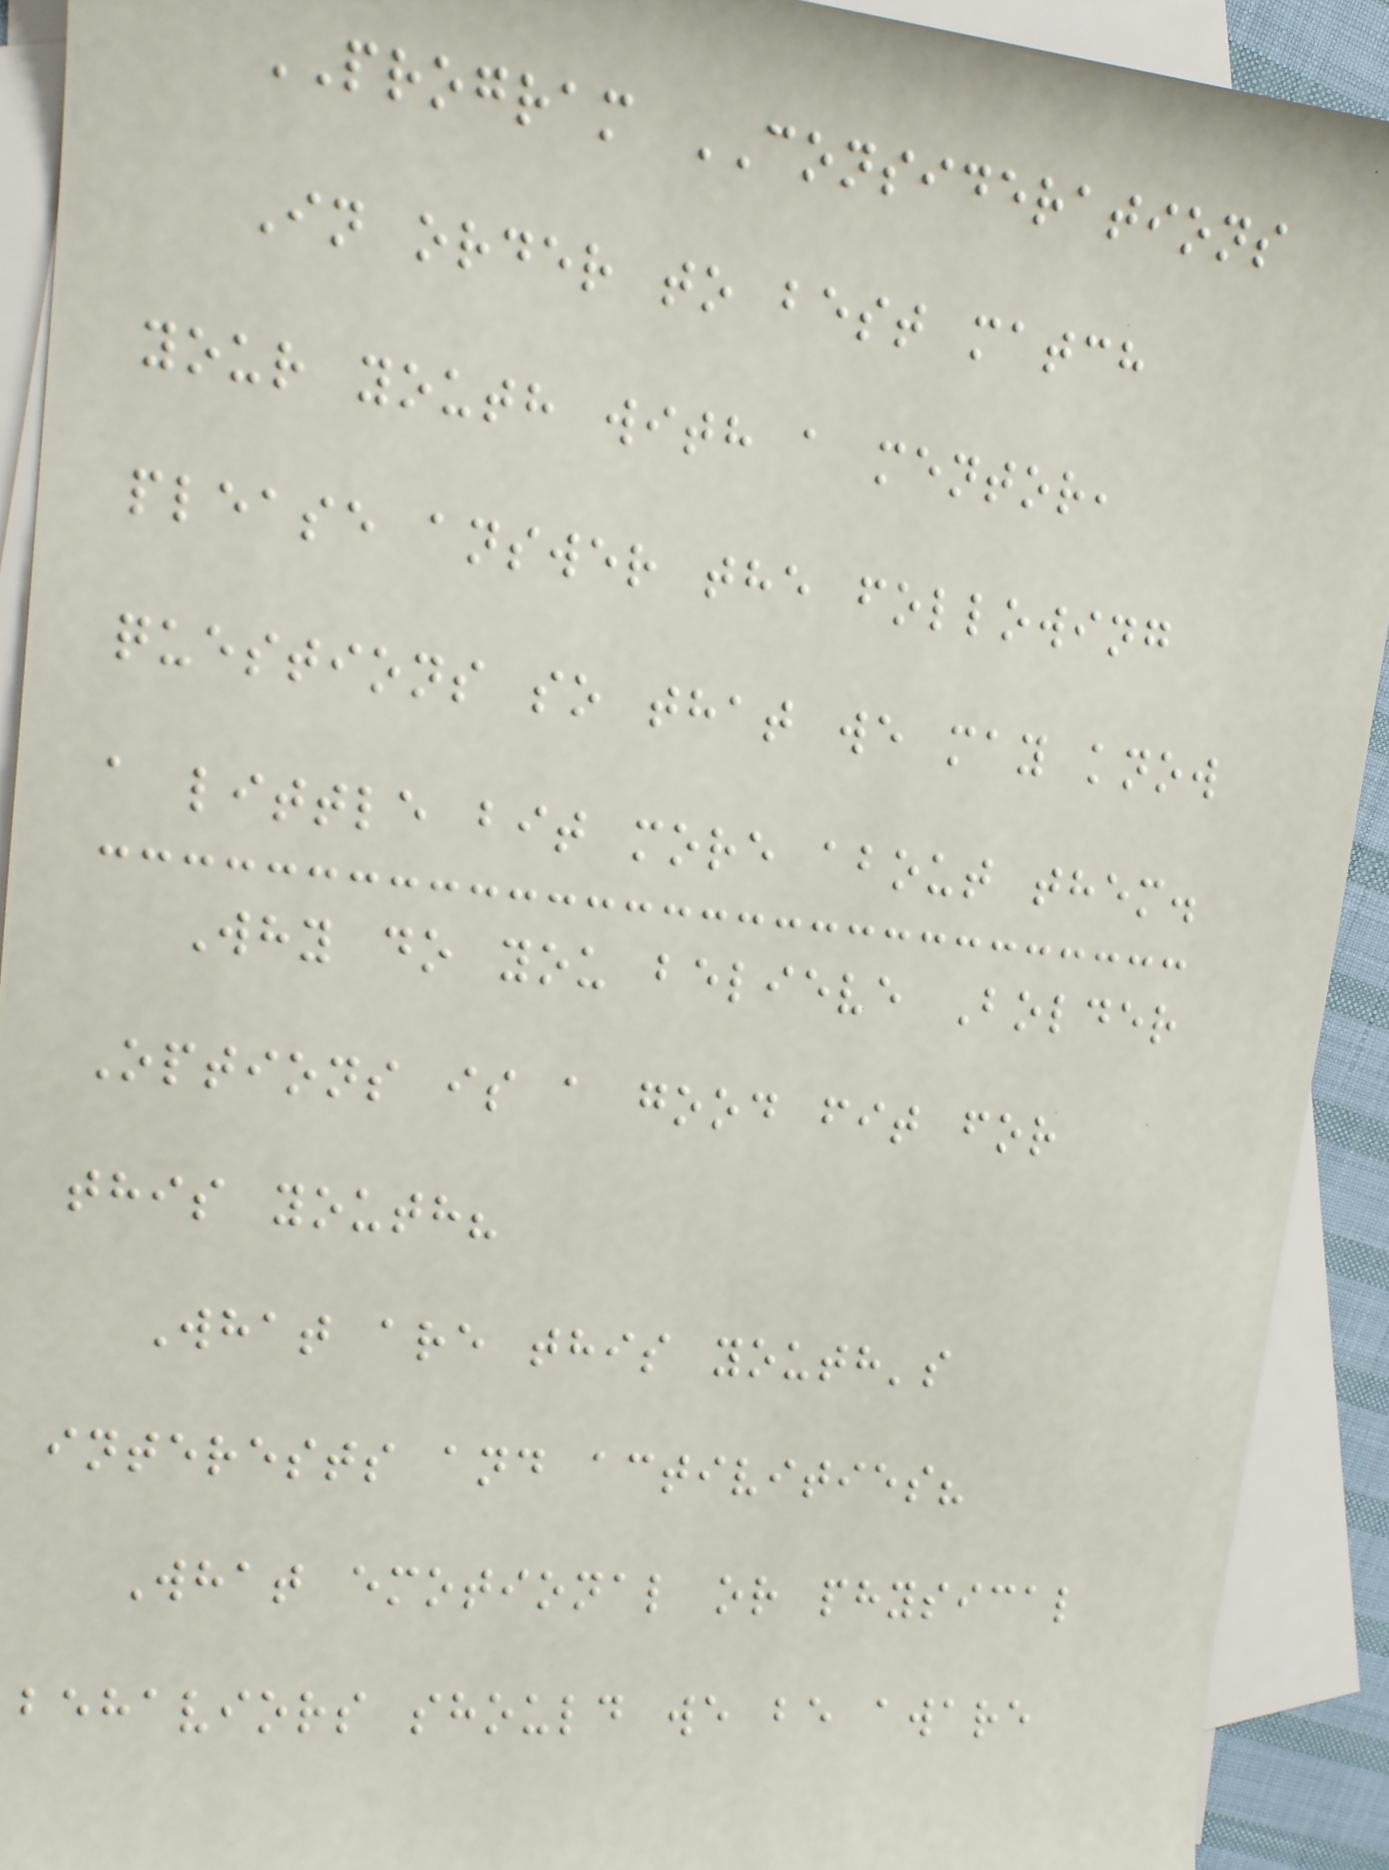PROGRAM CONSIDERATIONS
In order to best match
your youth with a mentor,
please answer the following
questions so that we may know
a little bit more about them.
Why do you believe Bolder
Options is a good fit for
this youth?
What are this youth's
interests and activities?
What emotional or physical
behaviors should we be aware
